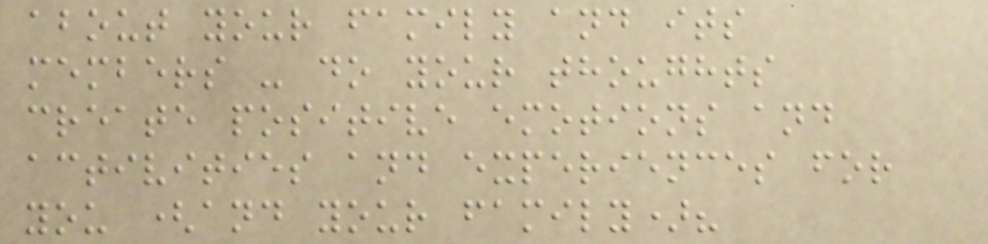about your family and its
members - do your thoughts
create positive emotions and
activities and experiences for
you (and your family)?
